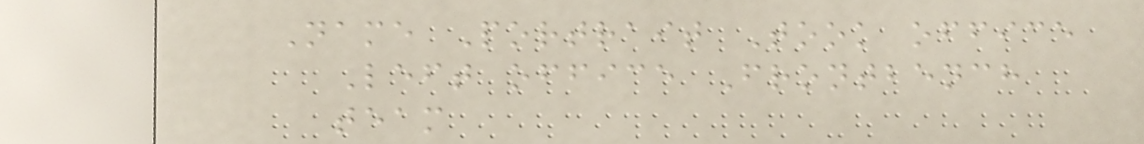Name Portrait Took office
Left office Frontbench
team
